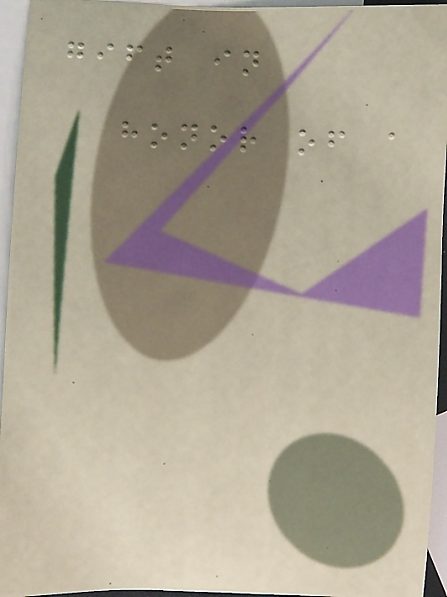gift in
honor of a
